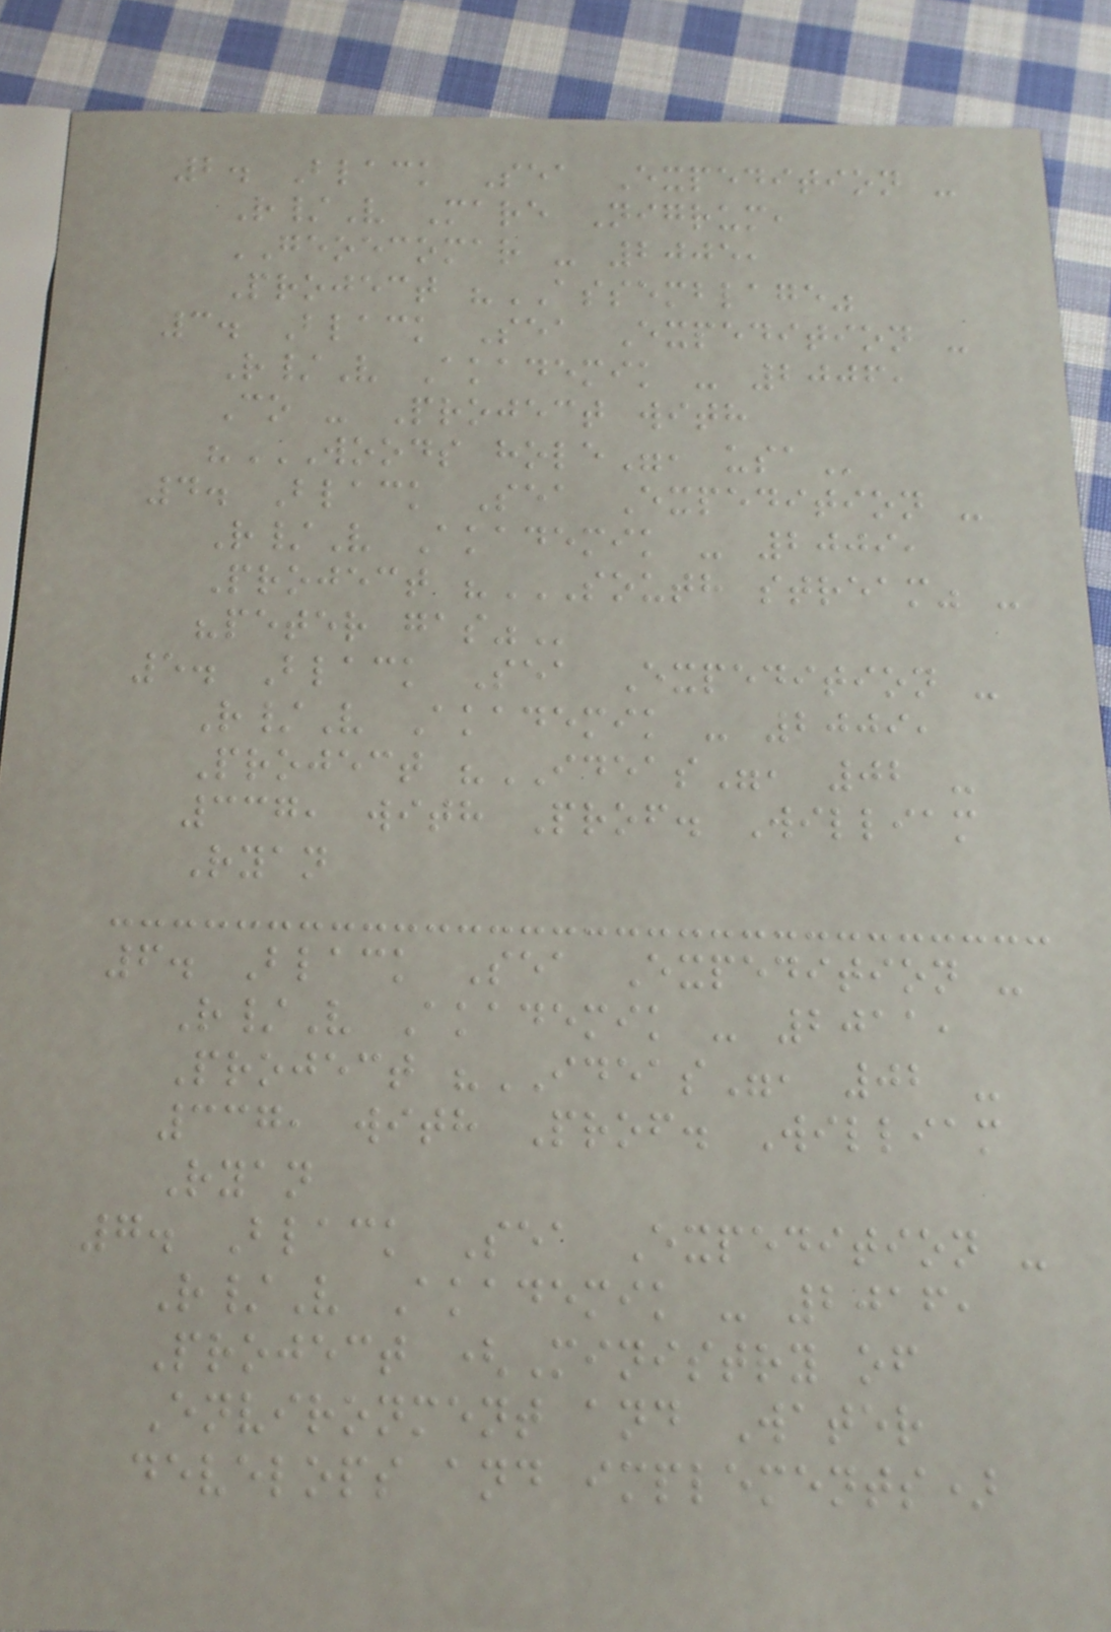2. Black Sea Expedition -
R/V Mare Nigrum,
GEOECOMAR - 2005,
Project "ASSEMBLAGE"
3. Black Sea Expedition -
R/V Akademik - 2006,
Co - Project with
"WOODS HOLE", USA
4. Black Sea Expedition -
R/V Akademik - 2009,
Project "SOUTH STREAM" -
"PETER GAS"
5. Black Sea Expedition -
R/V Akademik - 2009,
Project "IDEAS", 02 -
337, with Prof. William
Ryan
6. Black Sea Expedition -
R/V Akademik - 2011,
Project "IDEAS", 02 -
337, with Prof. William
Ryan
7. Black Sea Expedition -
R/V Akademik - 2016,
Project (Ministry of
Environment and Water
develops and implements)
